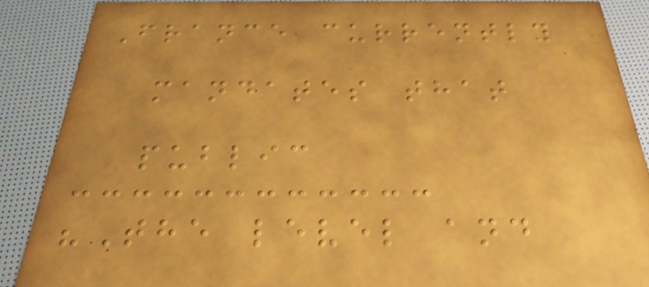France currently
mandates that
public
"The level and
